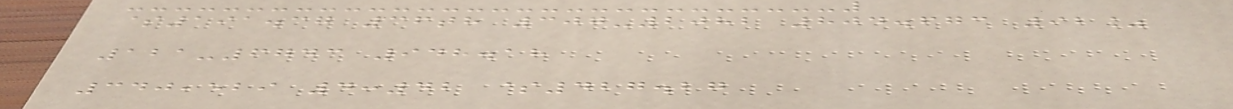$191.37 36th 307-2082 804.673 92%
121-6743 948.18
340,529 4:42 $427.27
